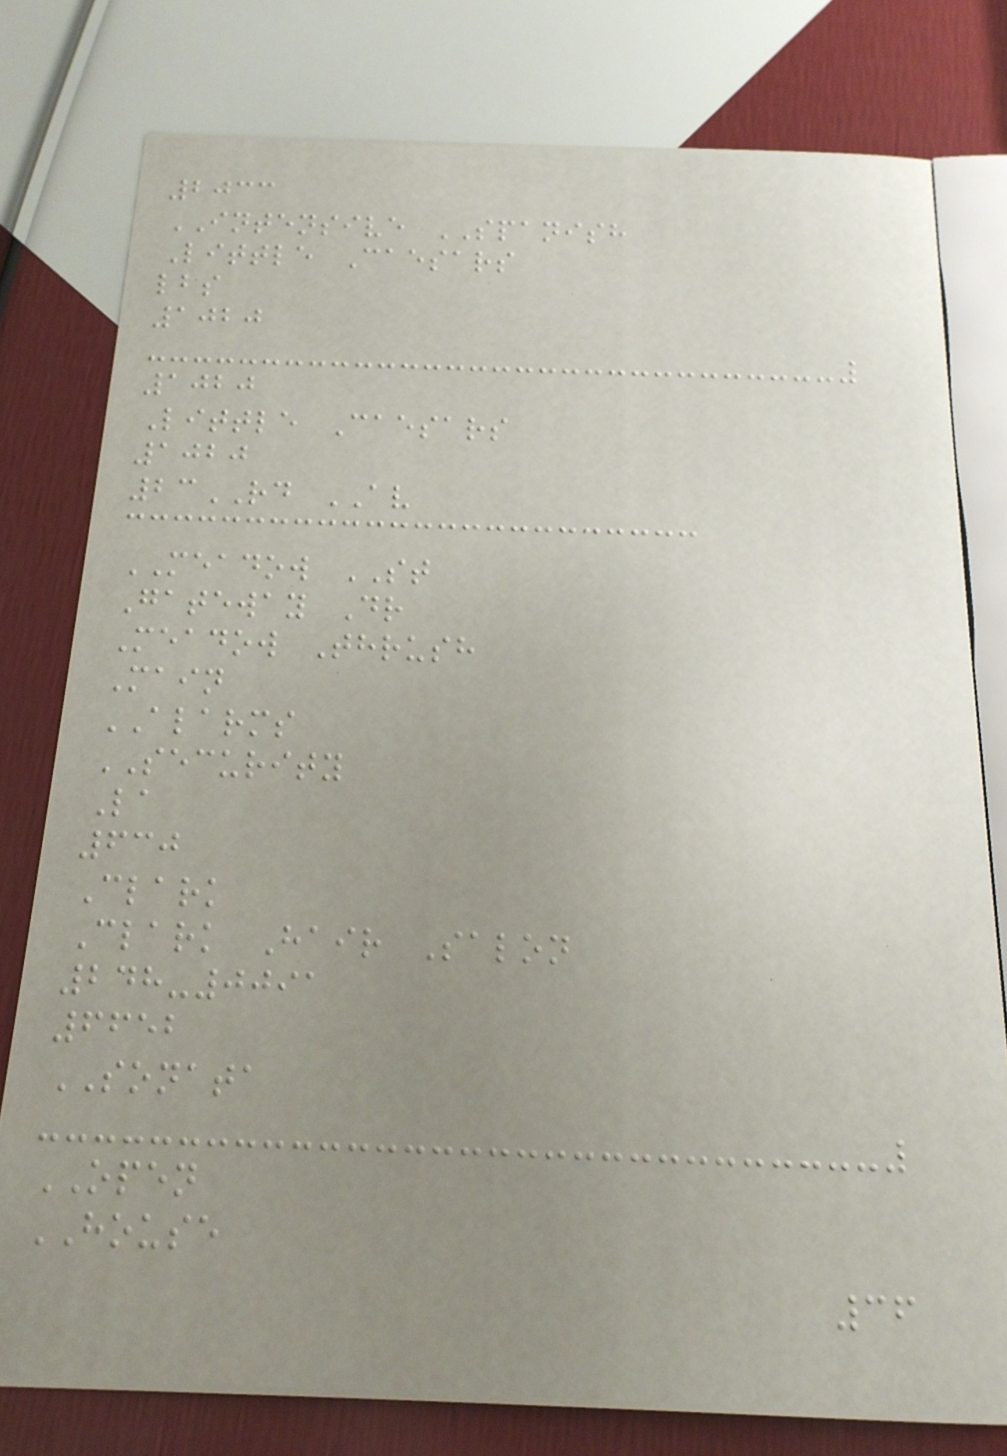2033
INTENSIVE SPANISH
Little Caesars
lbs
1020
1020
Little Caesars
1020
23RD AV
MEADOW ST
Gateway Dr
Meadow Thrush
Main
ALARMS
SECURITY
La
630
Clark
Clark Hair Salon
248-0091
6652
SONATA
OPEN
HOUSE
36
